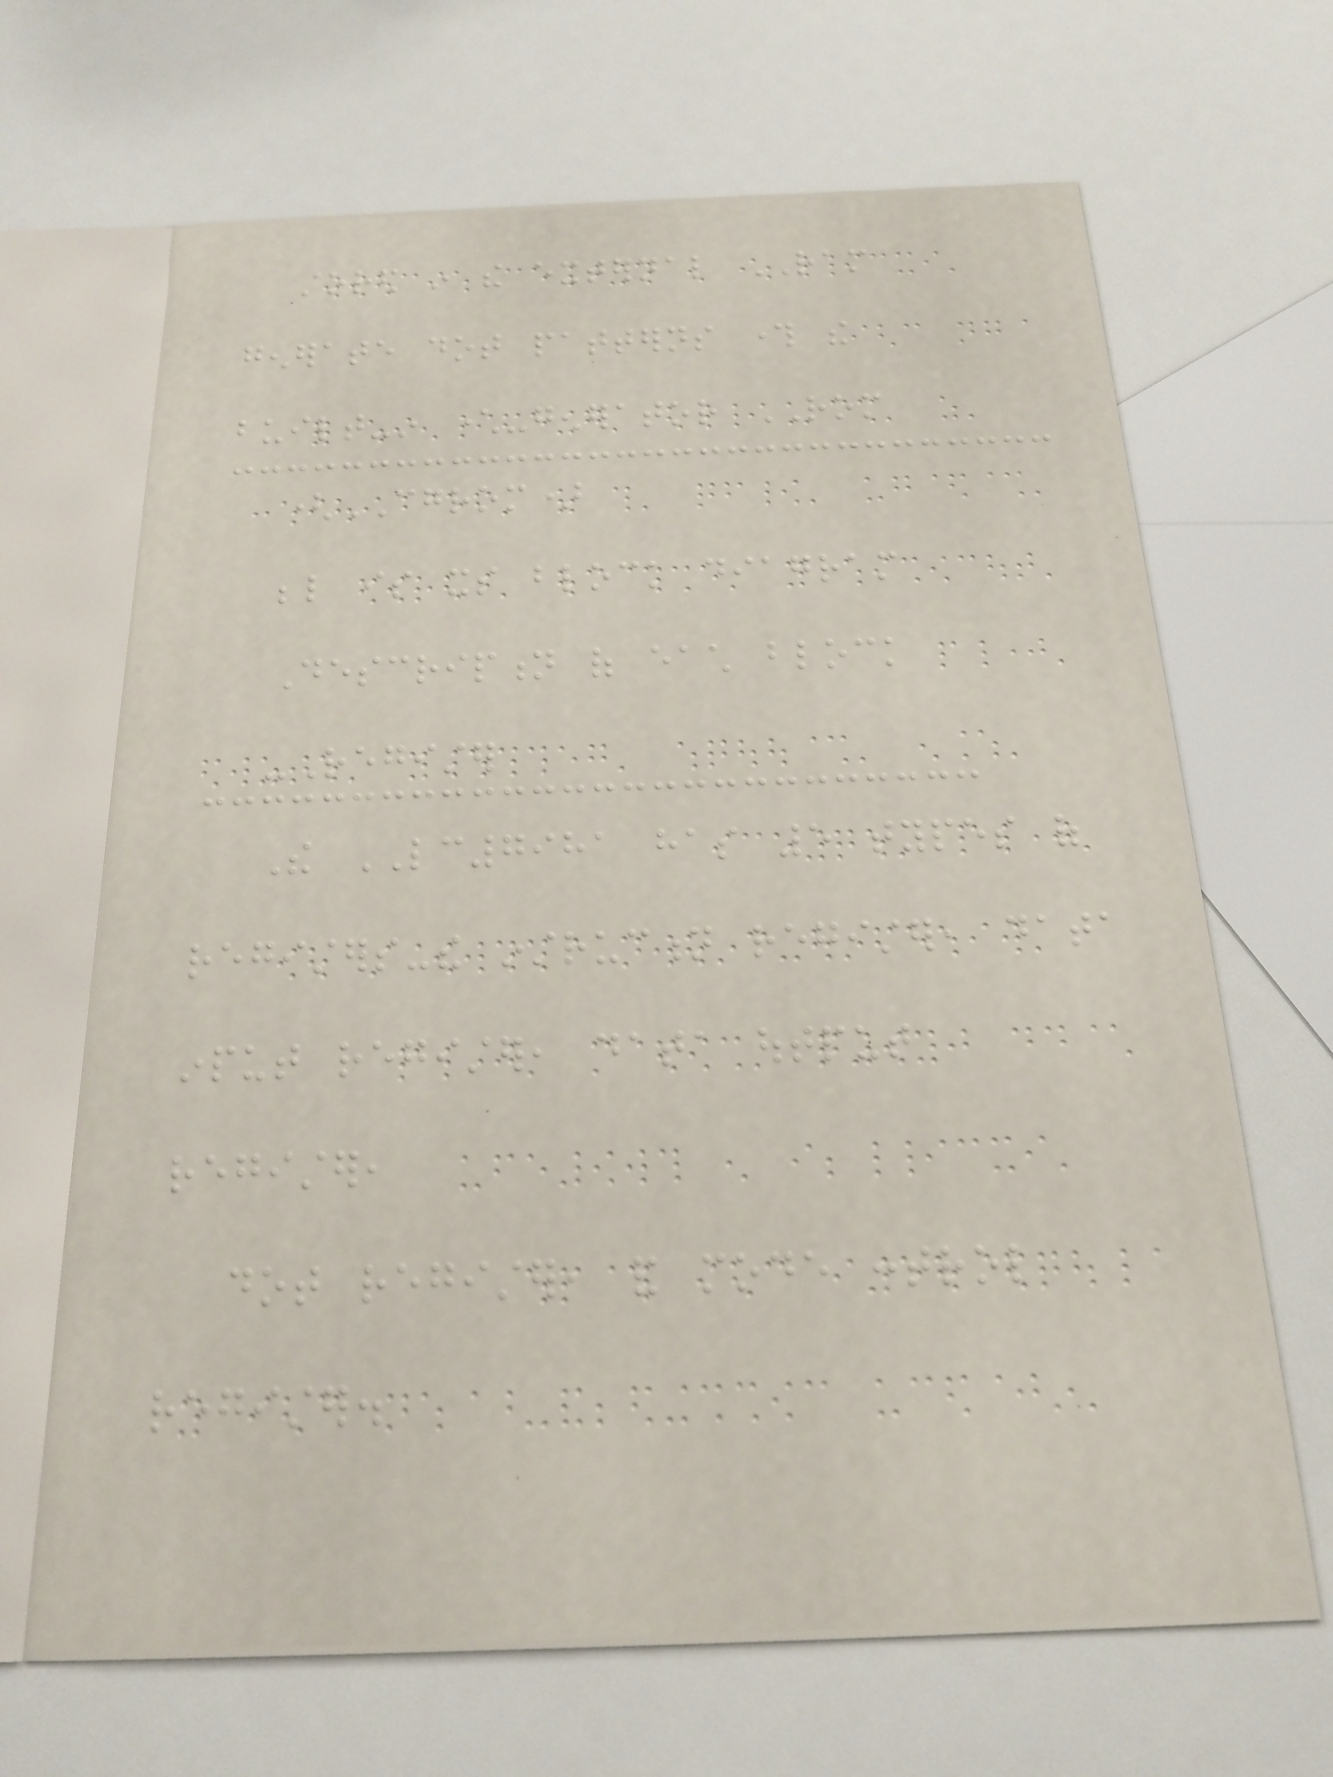stored in the external RAM
generate dot patterns through the
built-in character-generator ROM
(CGROM)
below is its block diagram
Description of each block
-Register
The LC7981 has 5 types of
registers-the instruction register, data
input register, data output
register,
dot register, and mode control
register.
